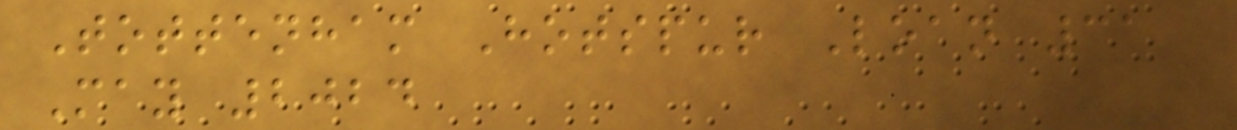Tottenham Hotspur Loan 31
May 2024
